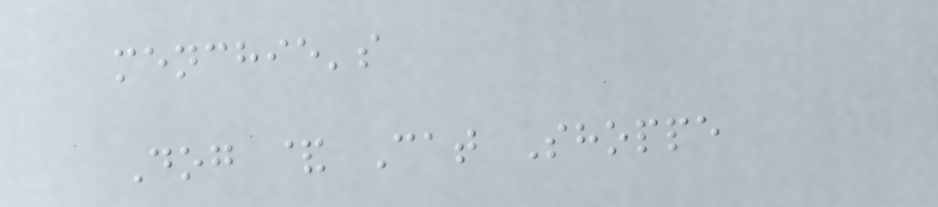menchie's
Dog & Cat Shoppe
